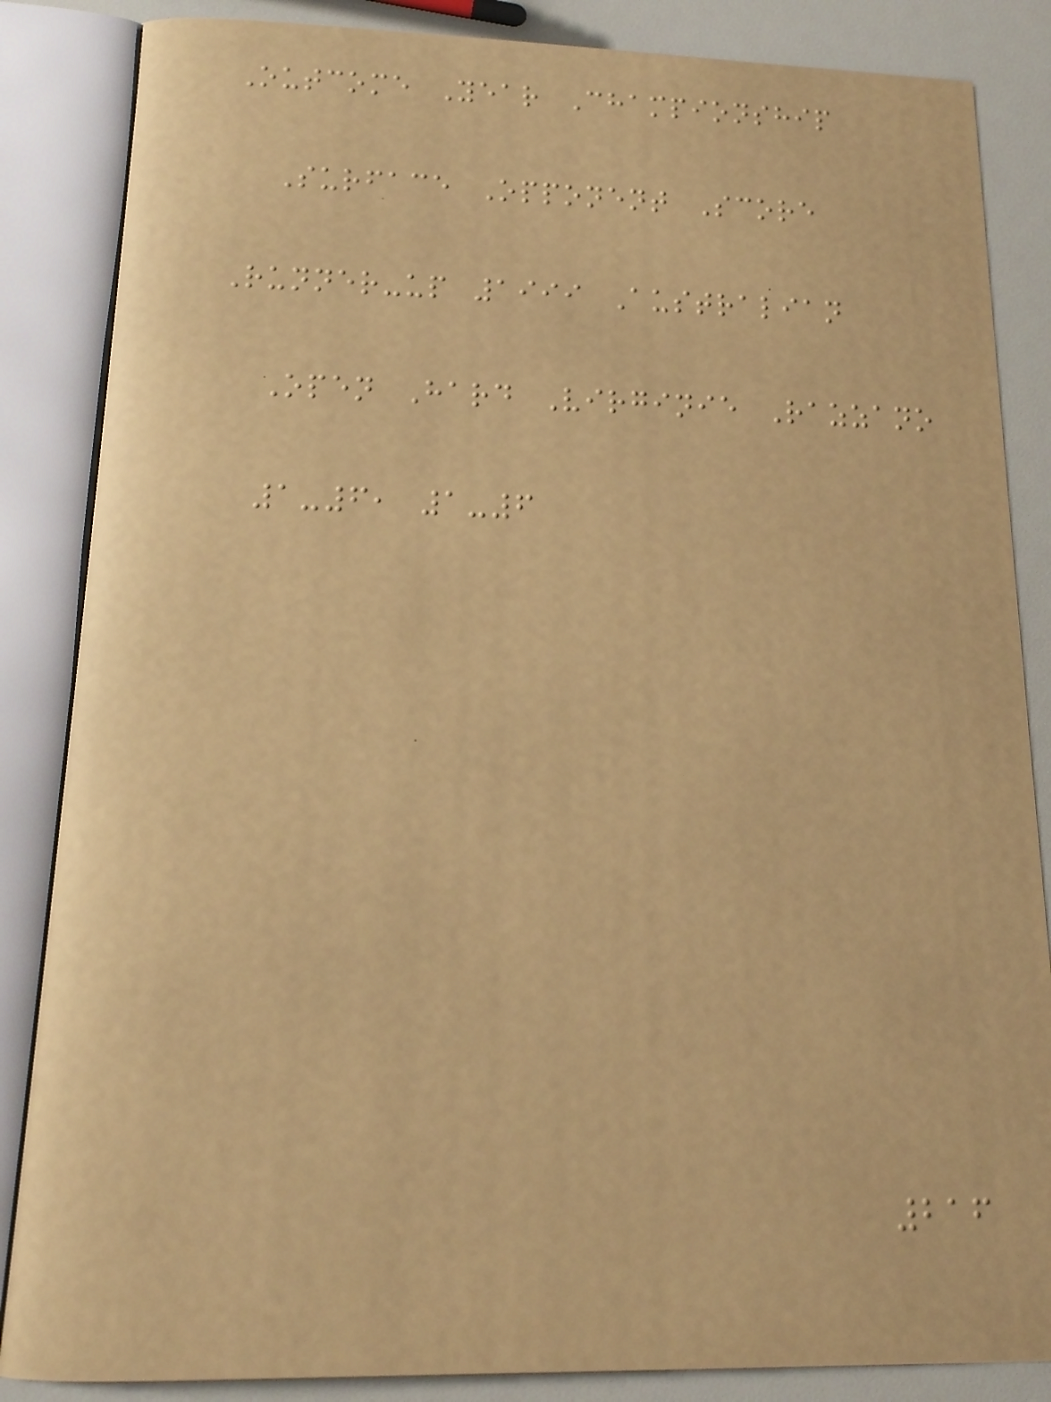Outcome Year Championship
Surface Opponent Score
Runner-up 1999 Australian
Open Hard Virginie Razzano
1-6, 1-6
216
